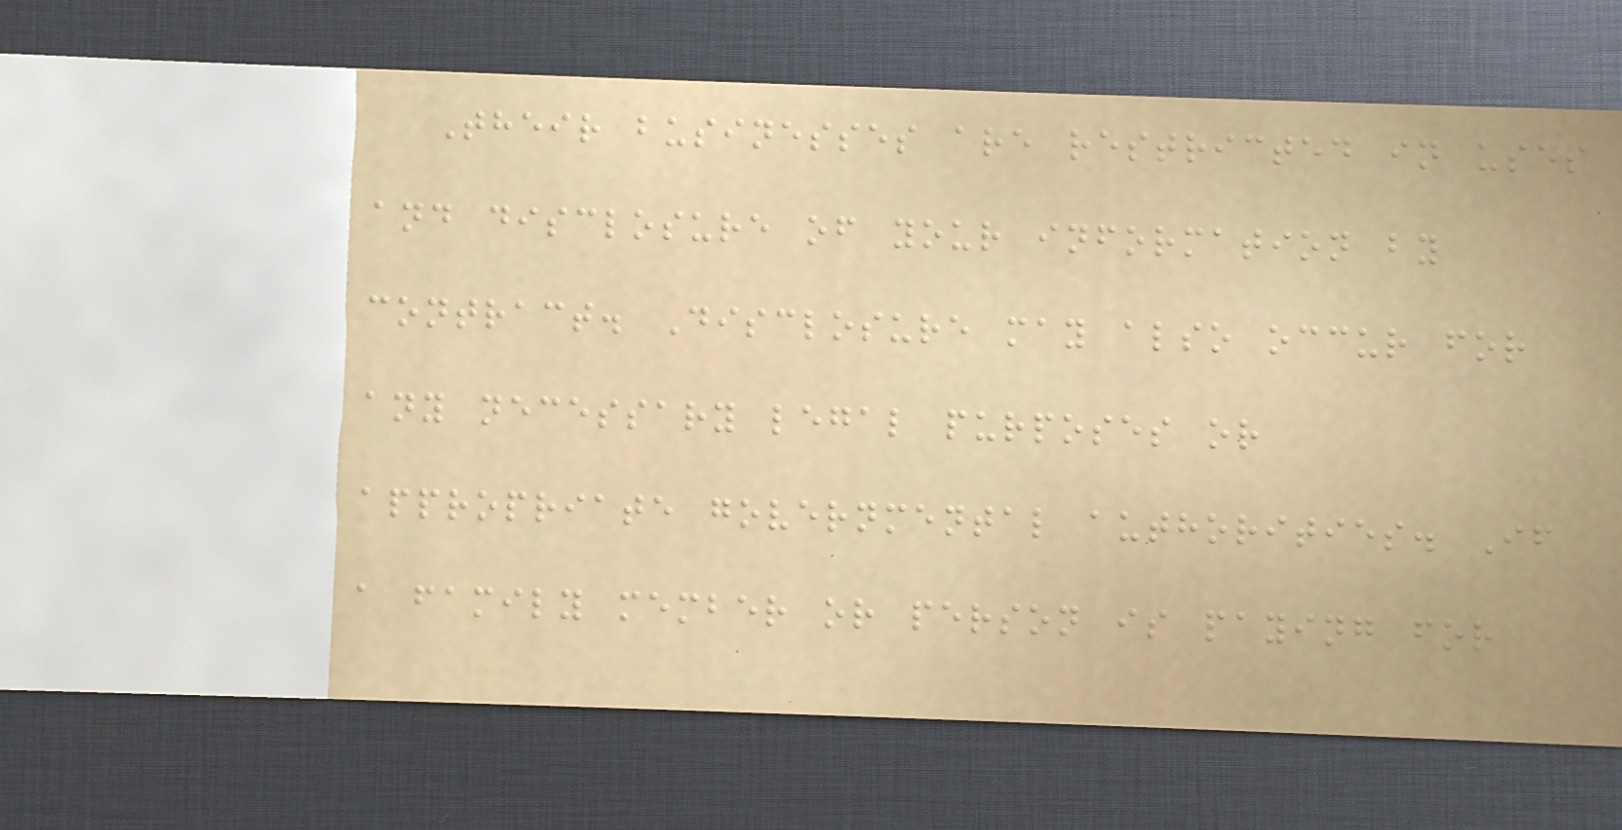Their businesses are restricted in uses
and disclosure of your information by
contract. Disclosure may also occur for
any necessary legal purposes or
appropriate governmental authorities. If
a family member or person is paying for
